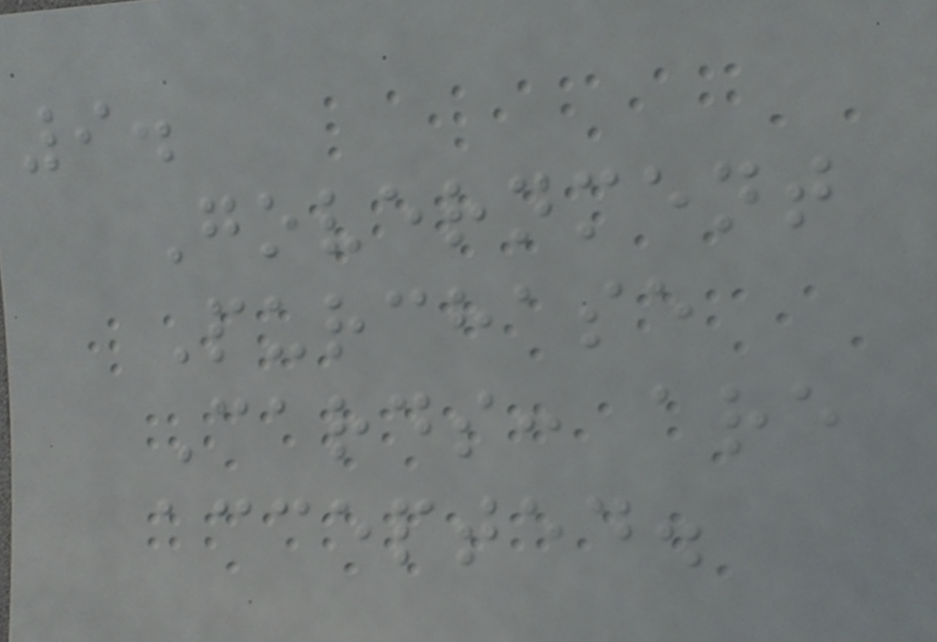9.
Government
Purchase
Cards: are
accepted.
